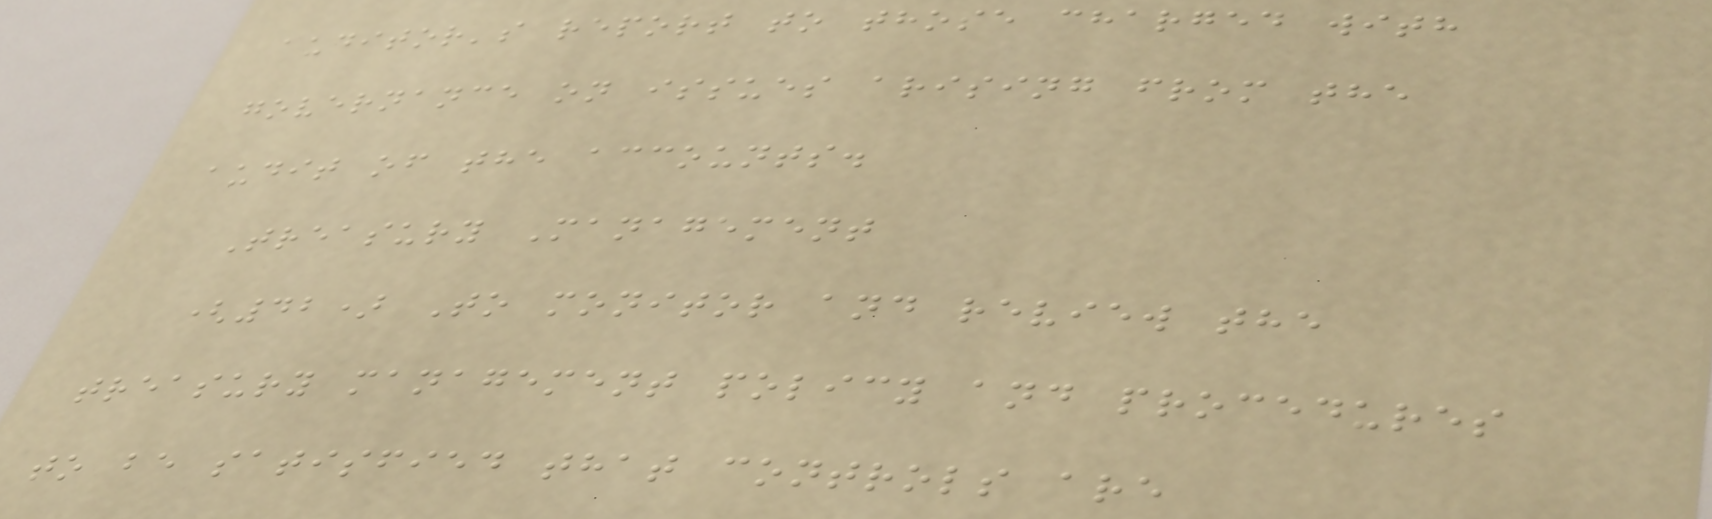auditor's report to those charged with
governance on issues arising from the
audit of the accounts.
Treasury Management
(42) To monitor and review the
treasury management policy and procedures
to be satisfied that controls are
